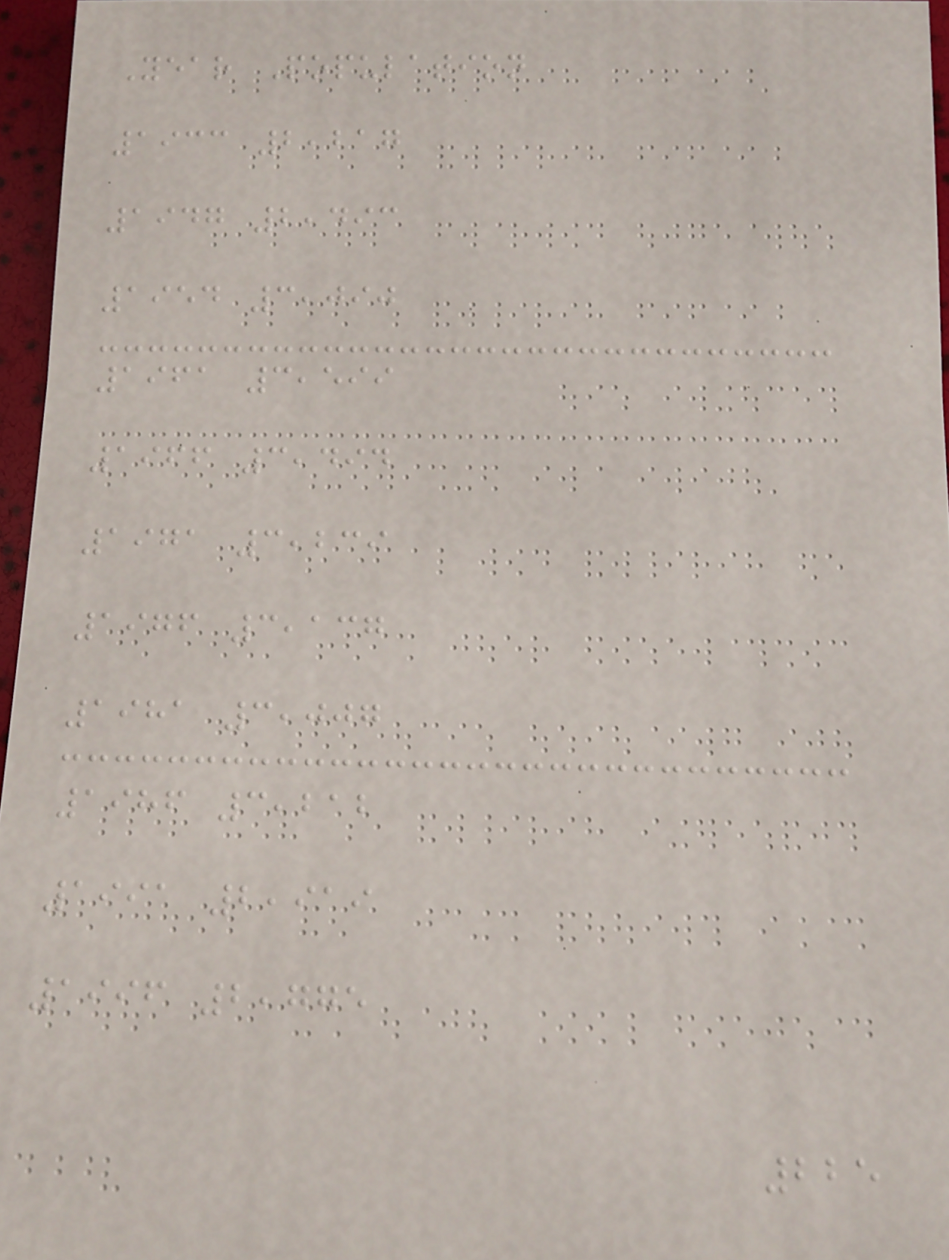Year Population
1933 2,217
1947 2,493
1954 3,090
1961 3,599
1966 3,494
1971 3,239
1976 3,137
1981 3,007
1986 3,212
1991 2,919
1996 2,775
225
